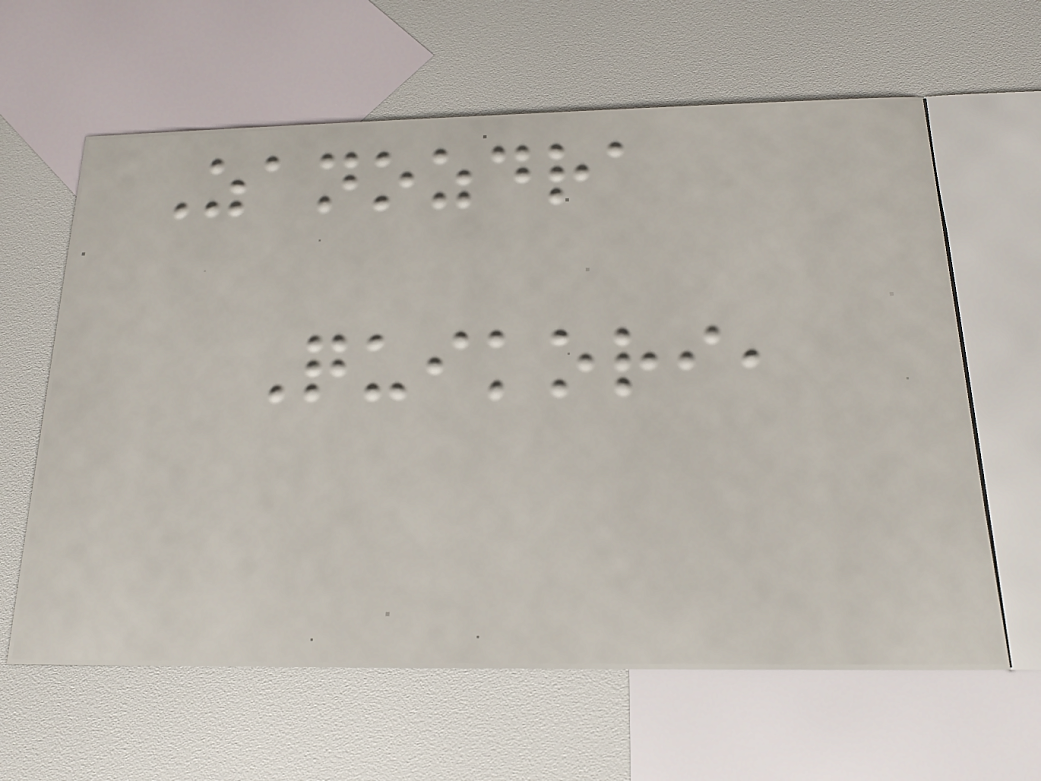Zanozdra
Quikori,
